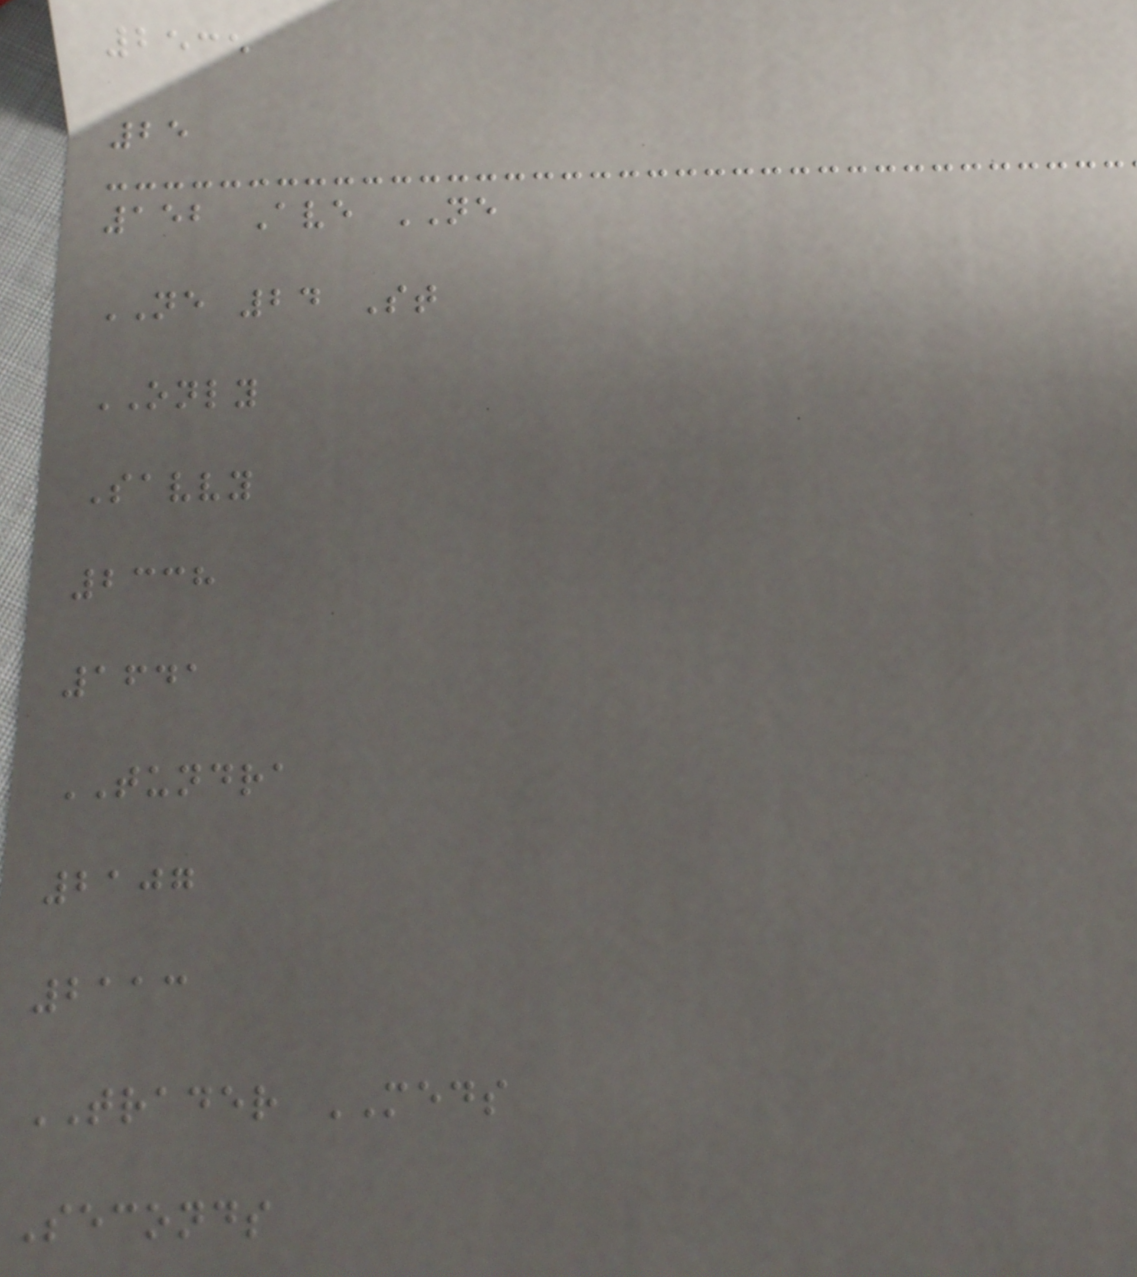2535
25
152 Ave NE
NE 24 St
ONLY
Savvy
2338
1641
TUNDRA
2107
2113
TRADER MEDS
Seconds
